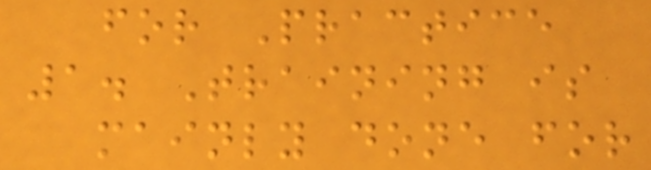for Practice
1. Training is
mainly done for
